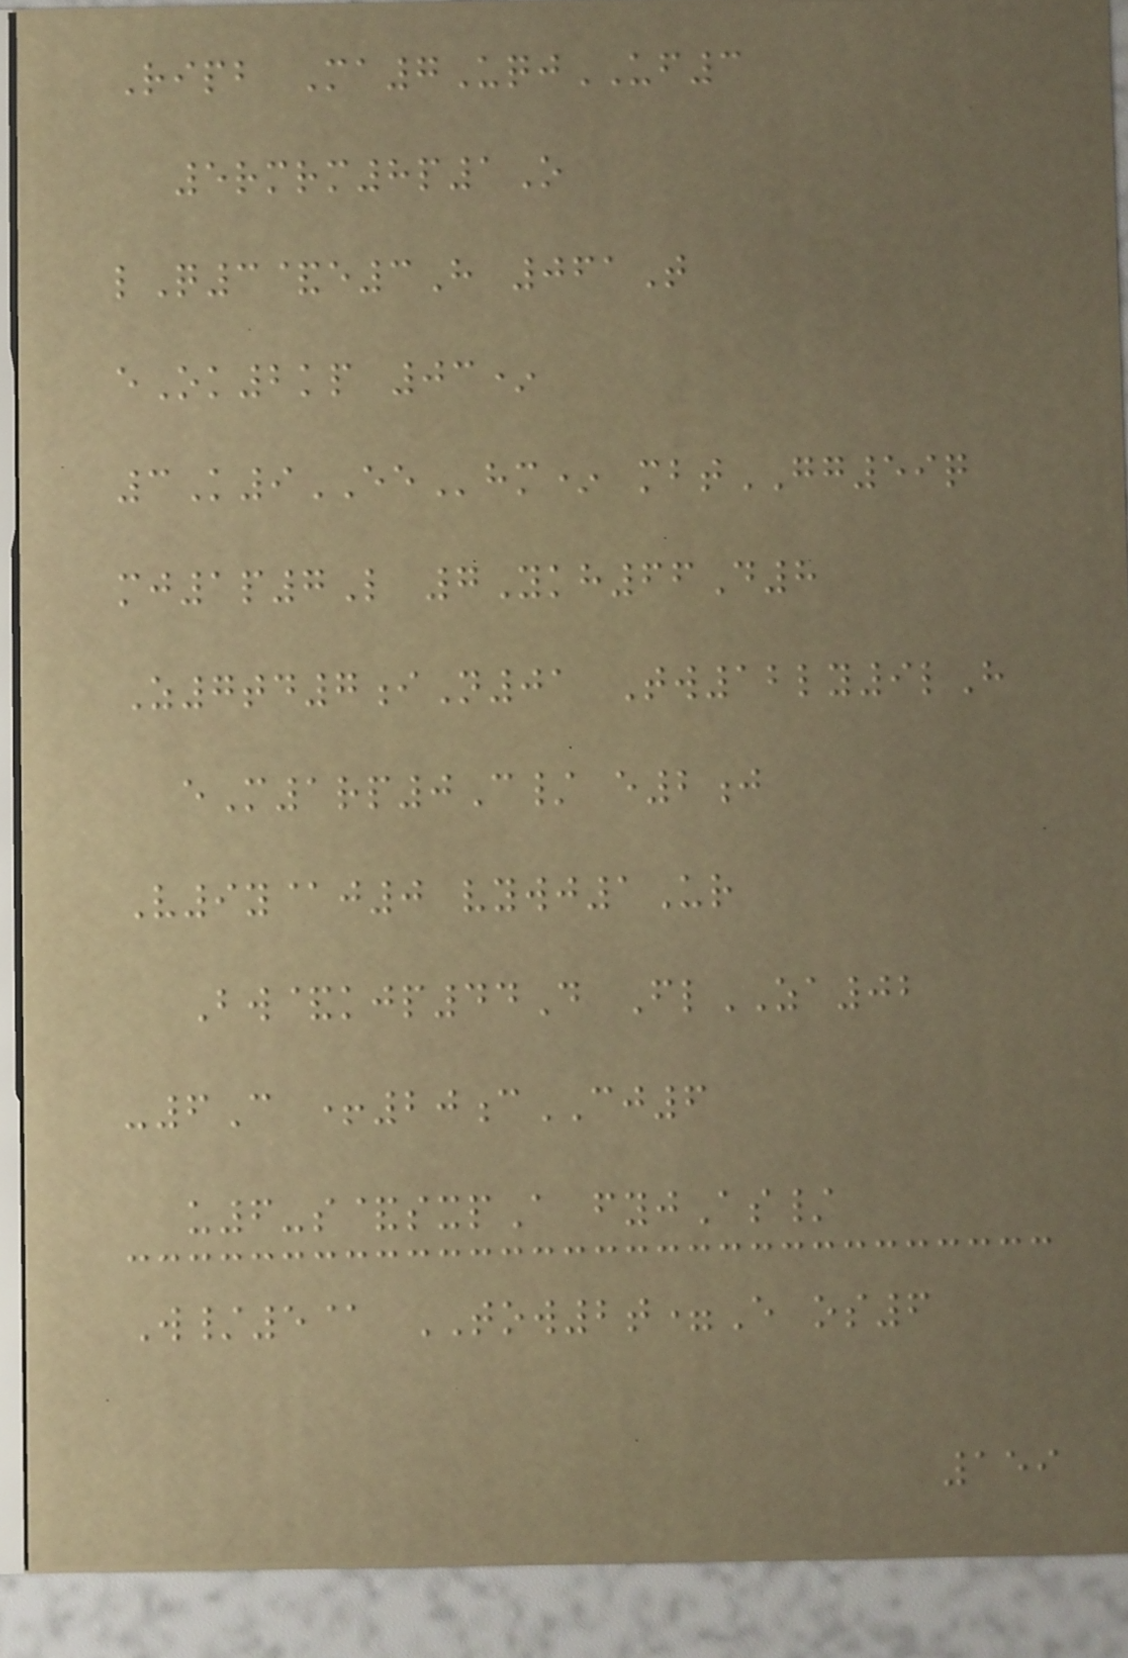Ripb Ma7UqjUF3
5rmrm8p1O
lQ3&e3H 061T
eOk2kp 03*
3K9EEhm* mbtGG59q
mj1p7L 7Ykh66D8
Z7td7iN01 Tw12ly9lH
eM1rp0C/ e2j
V9y@j0 vywj1Ur
Bw&kjp44D FlZA02
-6C +20cCJ6
u6-s&sxpA fyjAs/
W/5@ TOW2t=E os6
159
